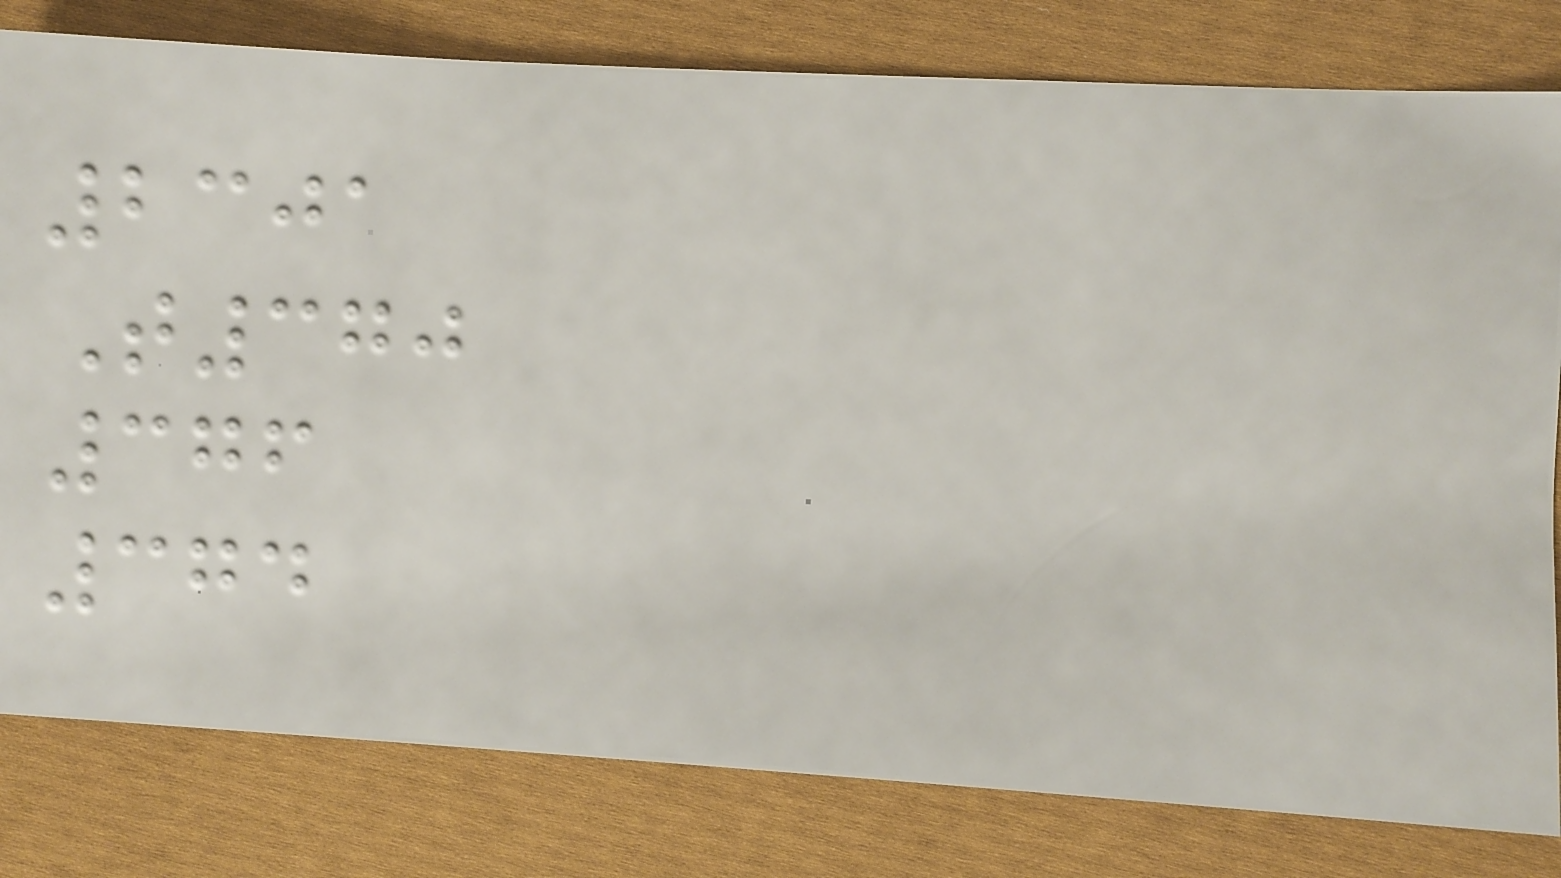2301
T370
376
374
